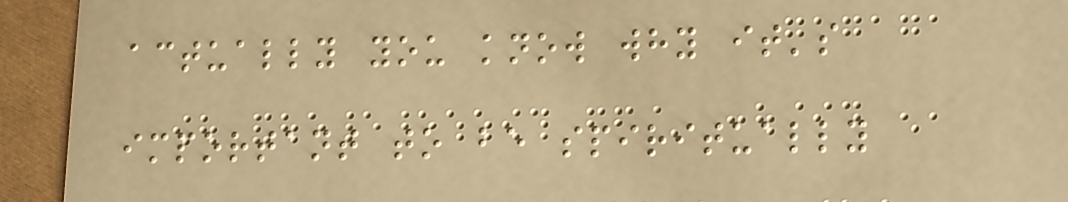actually you know why it's
important to be spiritually
